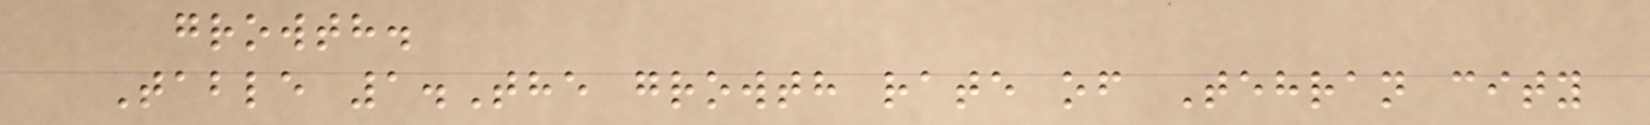growth.
Table 1.The growth rate of Tehran city
